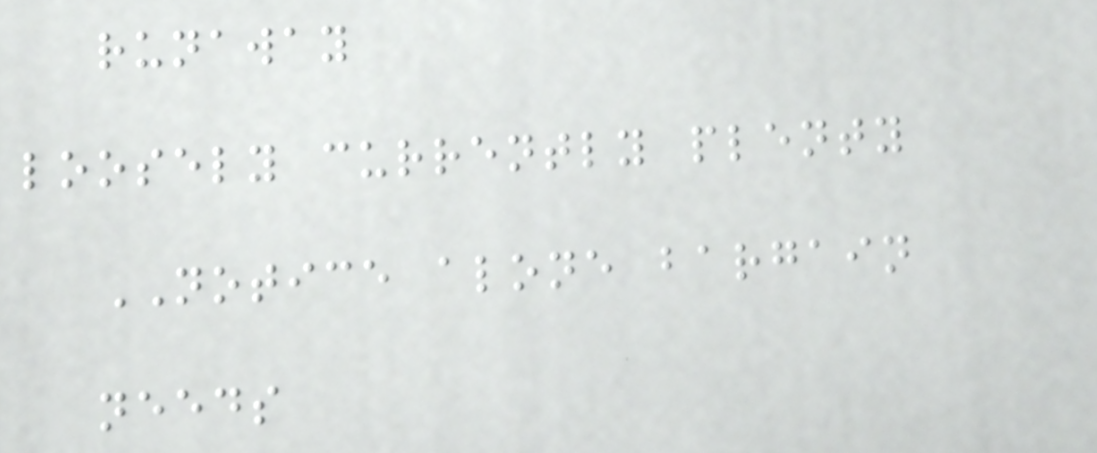runaway
loosely currently plenty
NOTICE alone bargain
needs
